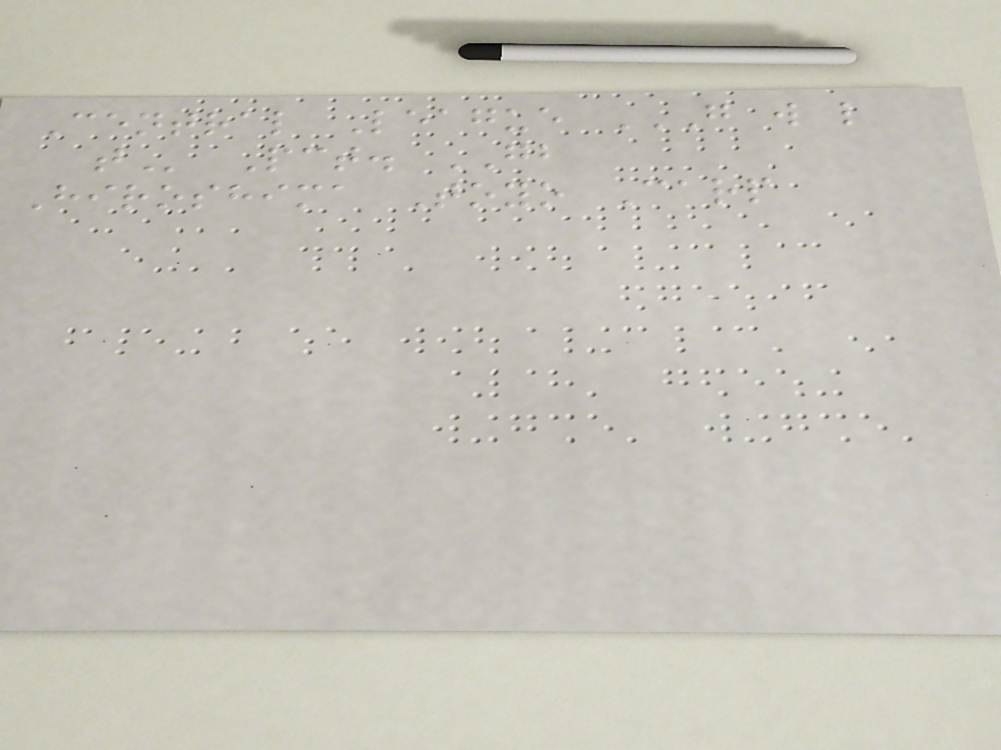Central League G W L
T Pct. GB
Hiroshima Toyo Carp
